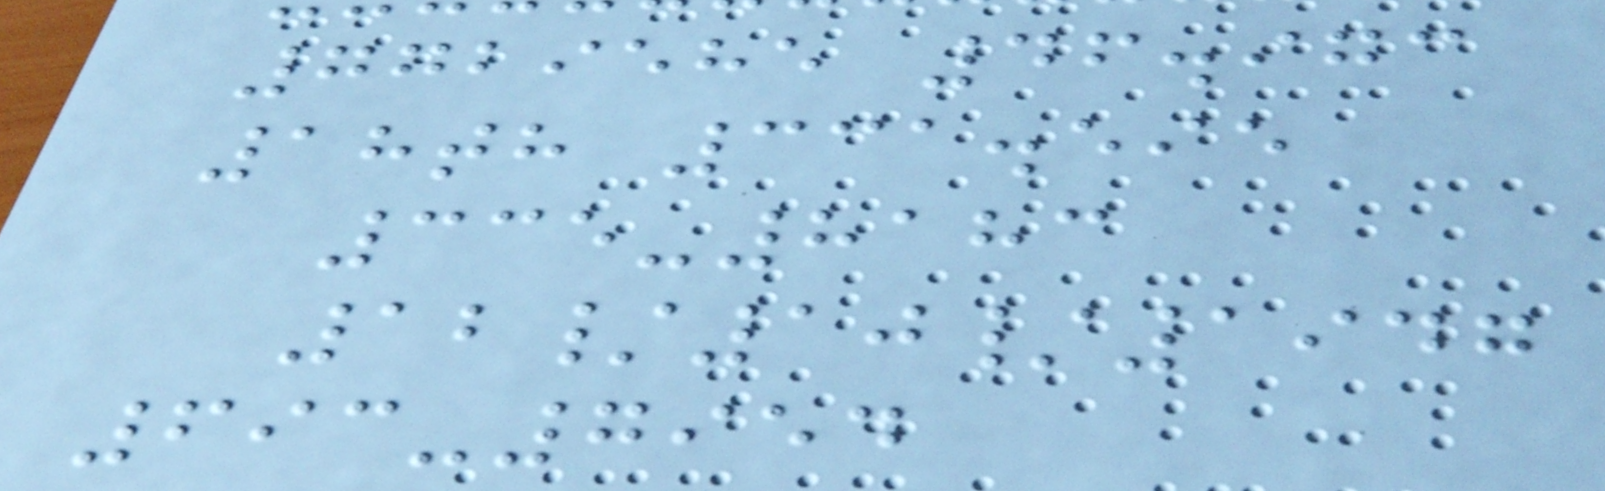7729585 46.973
18th 331.595
335-8183
12/10/1947
693-7954
